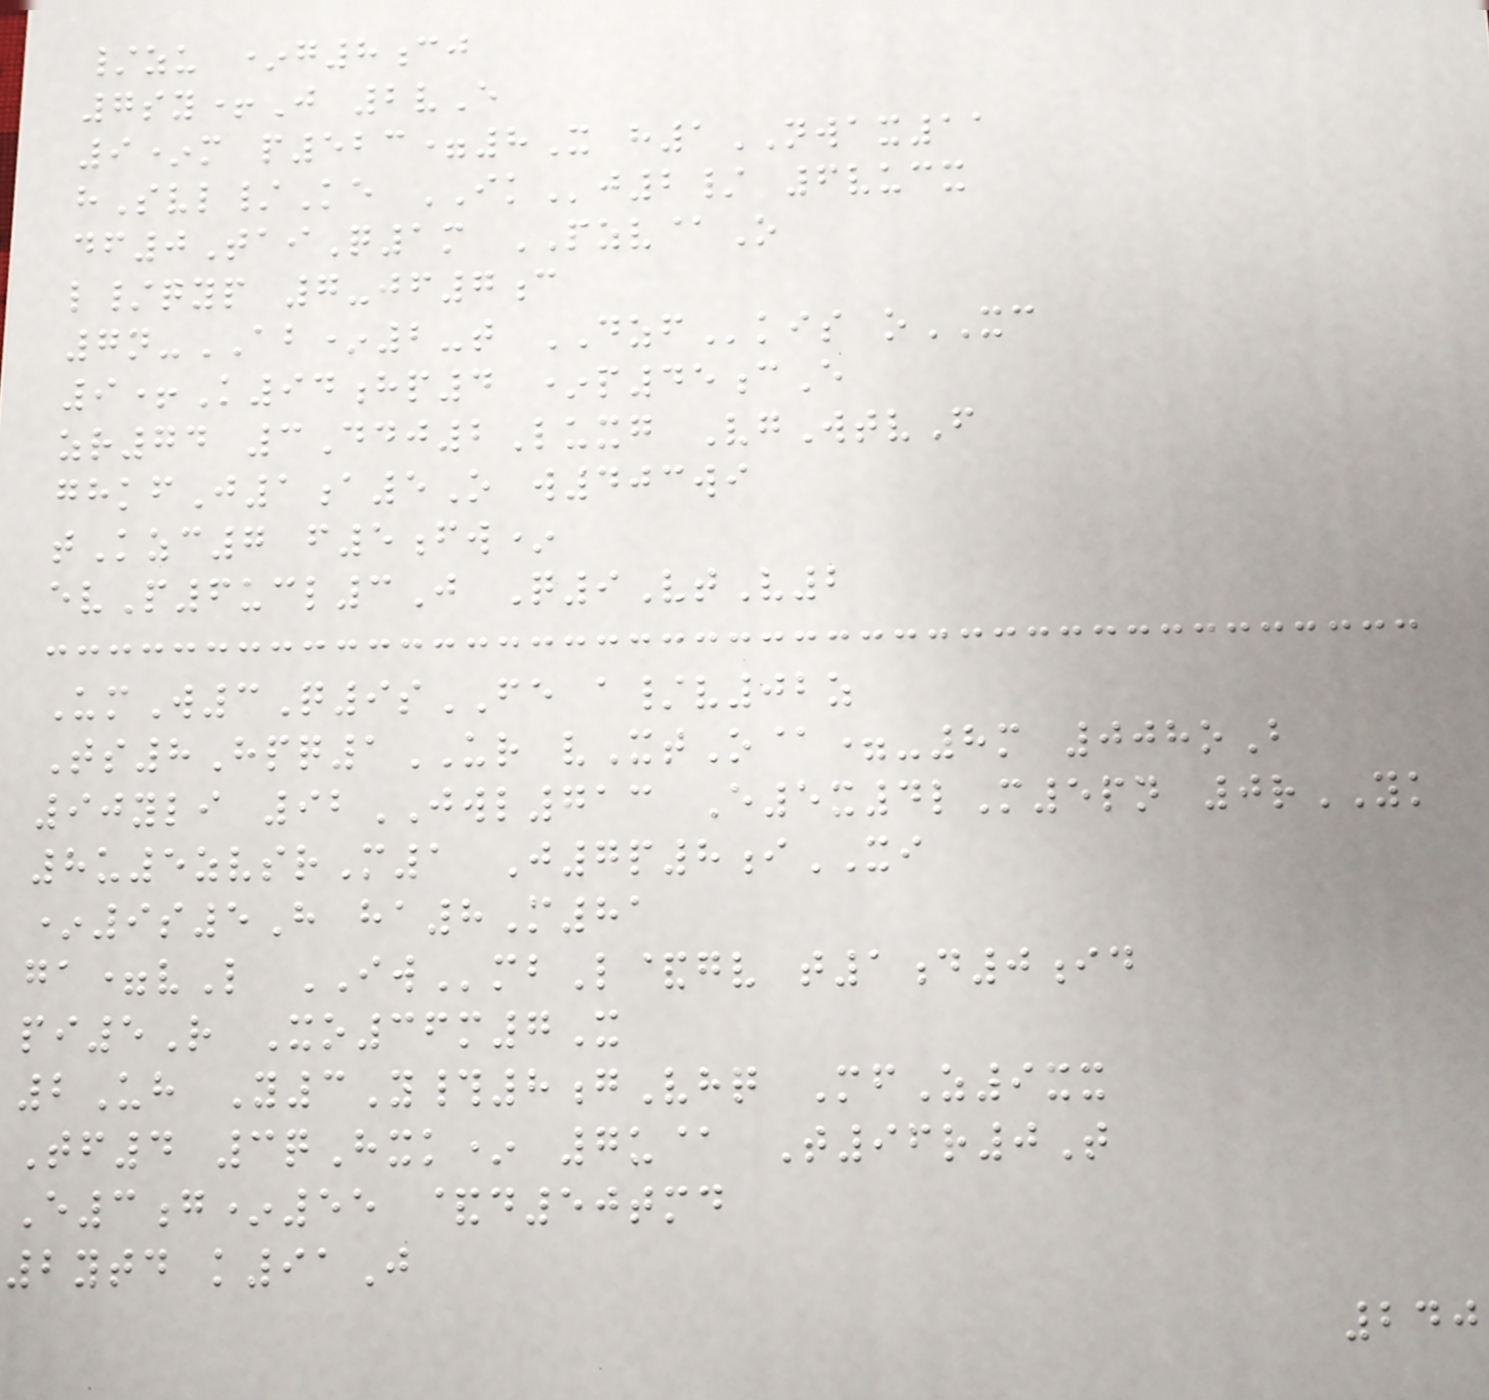/zu *g8cj
7sy+J 2vE
9*m p523=8X h1NWAX11
hSvl/Ke IKj2/ 6vucx
df0TaiQ1m PZV@O
l/qyp 7-jf7c
7n-AB*2-t DZFkis oXC
9+K94hp4 *p45cE
zr74 3Ddj2Luxg VgWtvF
ghkfJ1a5O w403wi
tKzc7 f5fw*
evP6ucl3J Q9VtV2
UmW3Q9sFE a/v02z
Ts8Hpq1UR vXtO@=-8m 008oB
90yli 92JWL713 E5x4lM5pn 0rYK
8u5zvsrM1 J7p8iXI
*9s5H ha8M81
ga=vL IWmbL&gv t1d0id
pi5R Xo36m7X
2Uh Y3Y#8gVhq MfZ9xx
Tf4 3qHxk* 7u@ T96r0T
E3g*55 &d50tmd
2ytd k91J
240
